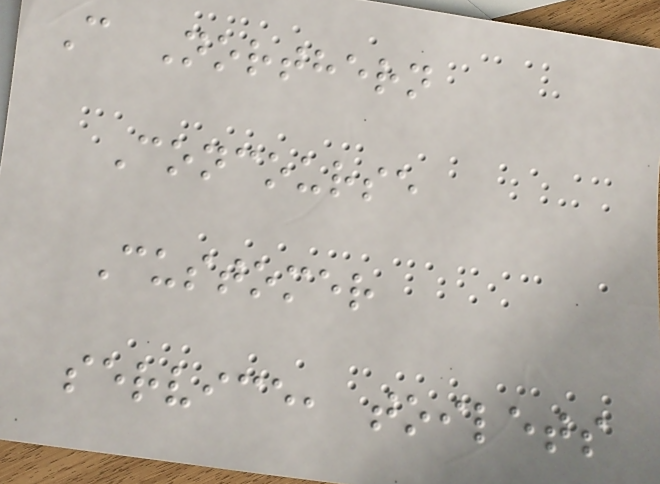C Northern
Concourse
Customer
service, toilets
